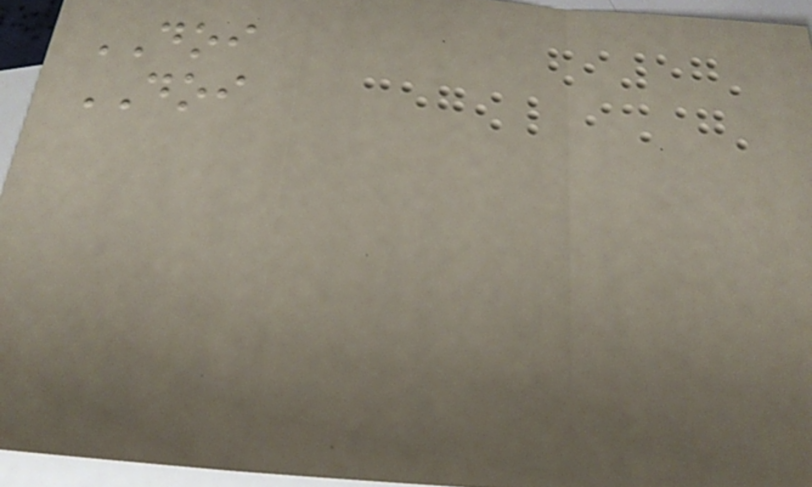DOI
DOI
